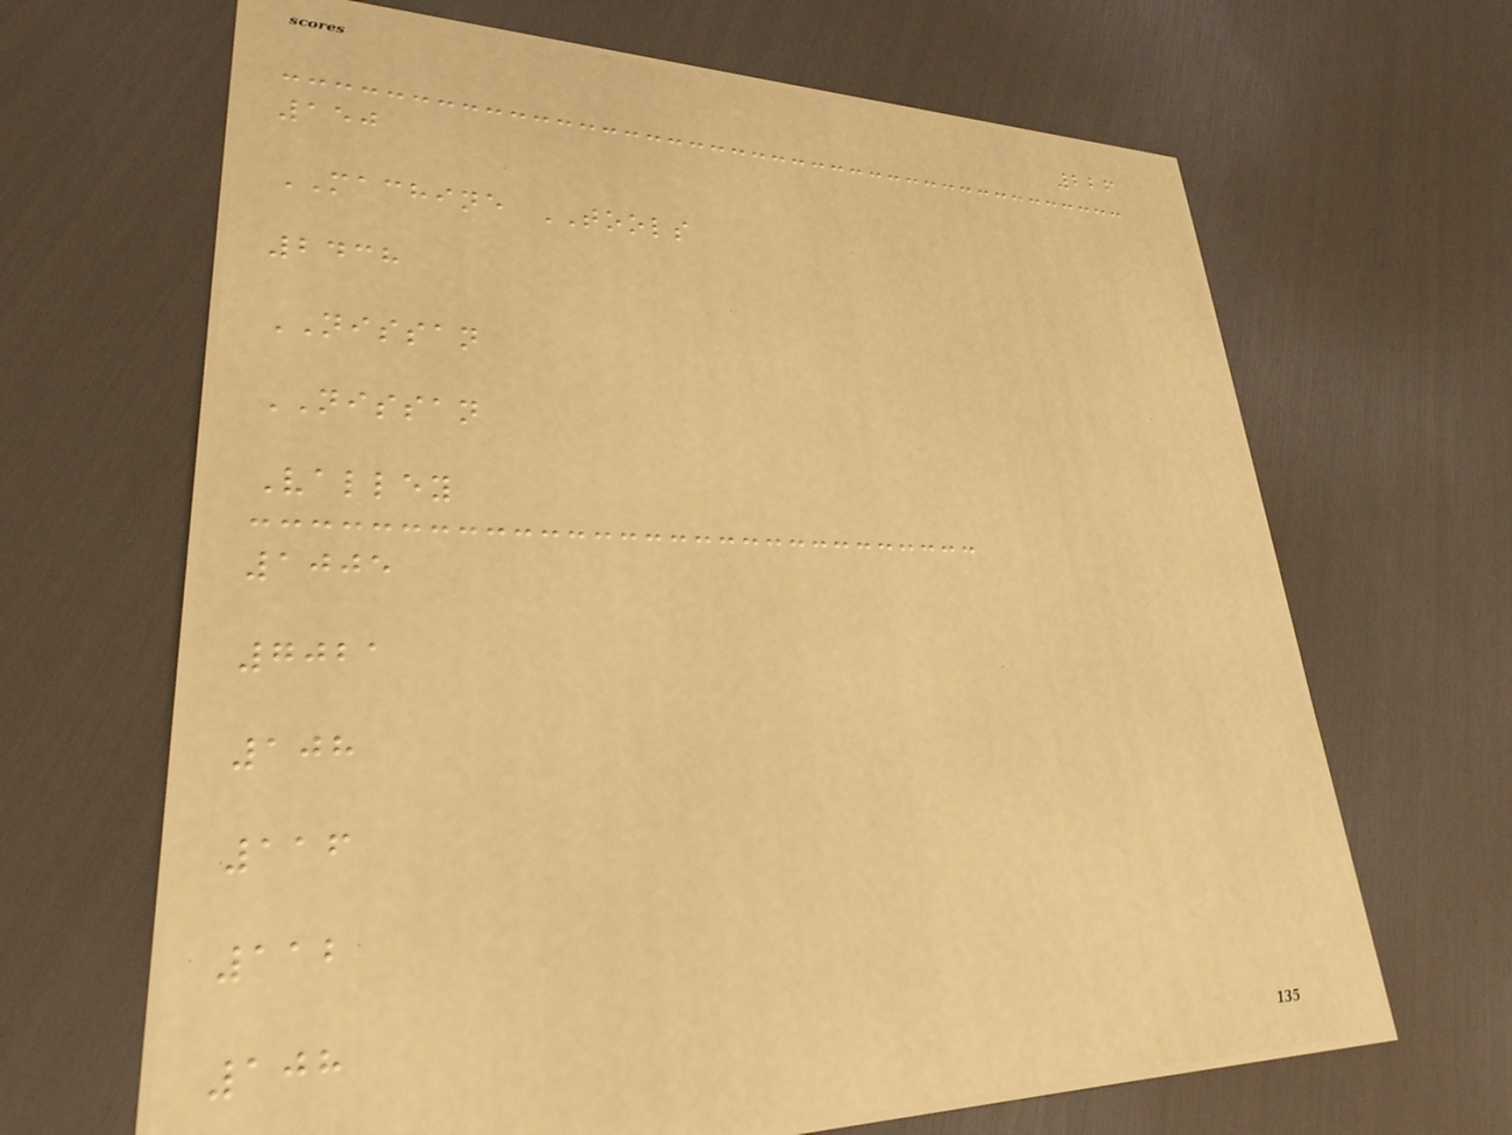226
150
MACHINE TOOLS
2438
NISSAN
NISSAN
Valley
1005
7021
108
116
112
108
